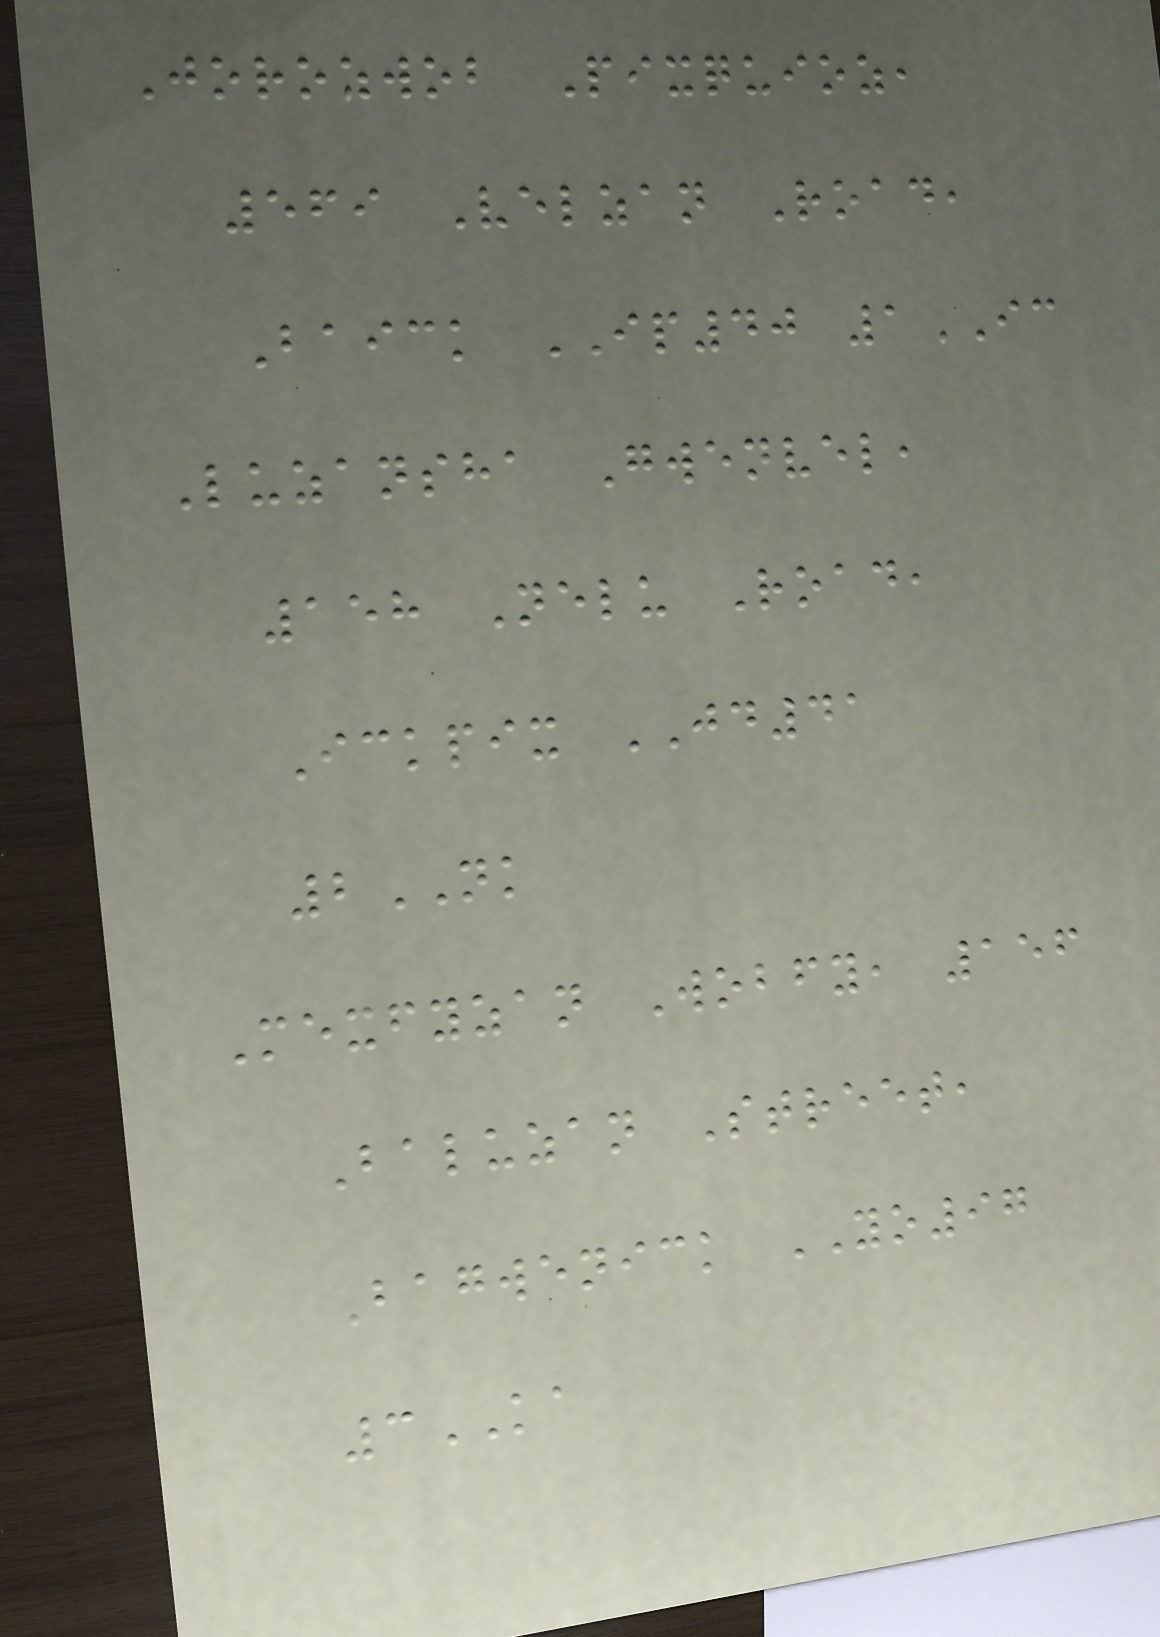Jorozwob Pixquioz,
569 Velzan Road,
Baick IP40 1IC
Luzansha Gwenvel,
158 Nelu Road,
Ickpix JD41
2NK
Mexfyzan Wobfy, 156
Baluzan Street,
Bagwenick YO97
3KA
